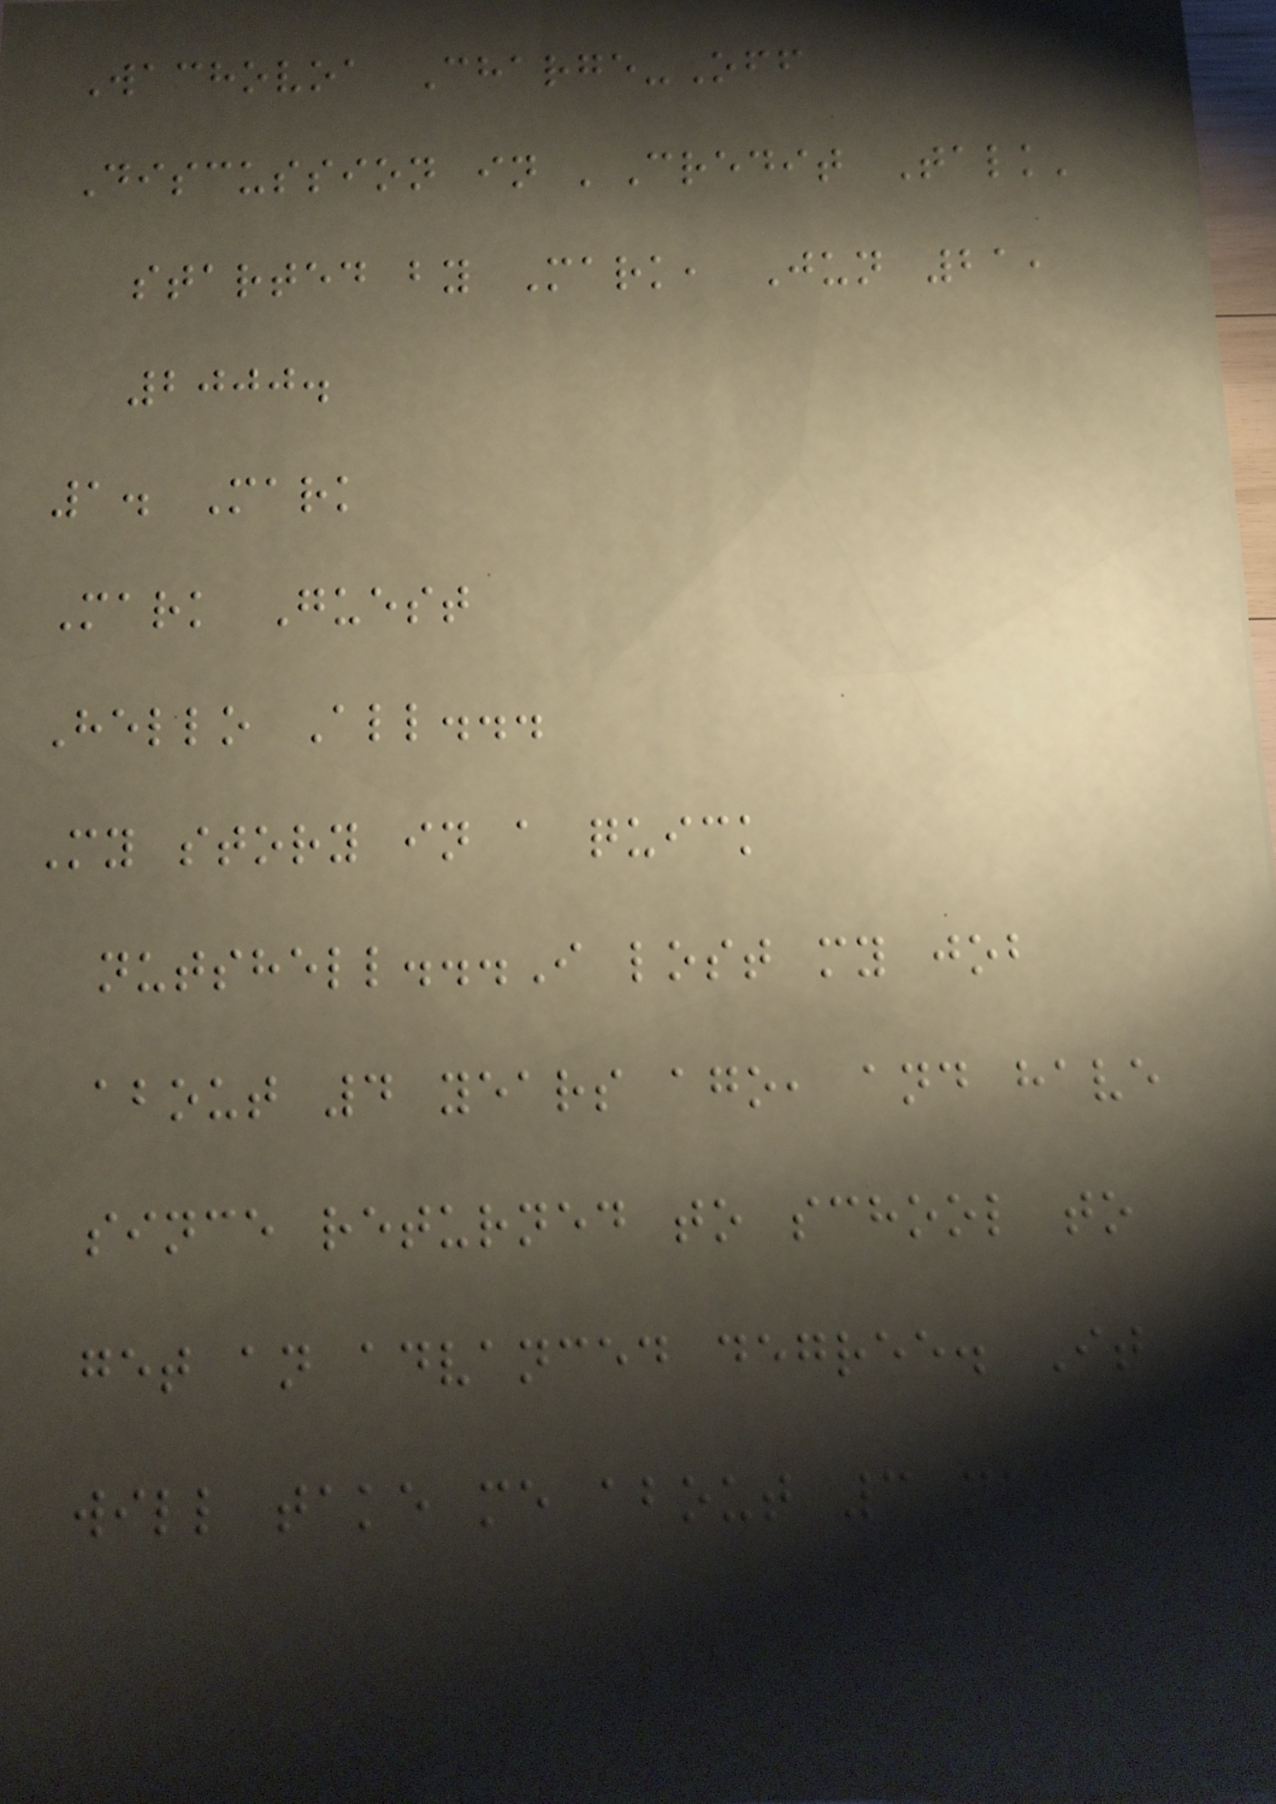Wachovoa Charge-Off
Discussion in 'Credit Talk'
started by Mark, Jun 21,
2000.
1. Mark
Mark Guest
Hello All...
My story in a quick
nutshell...I lost my job
about 4 years ago, and have
since returned to school to
get an advanced degree. It
will take me about 3 more
